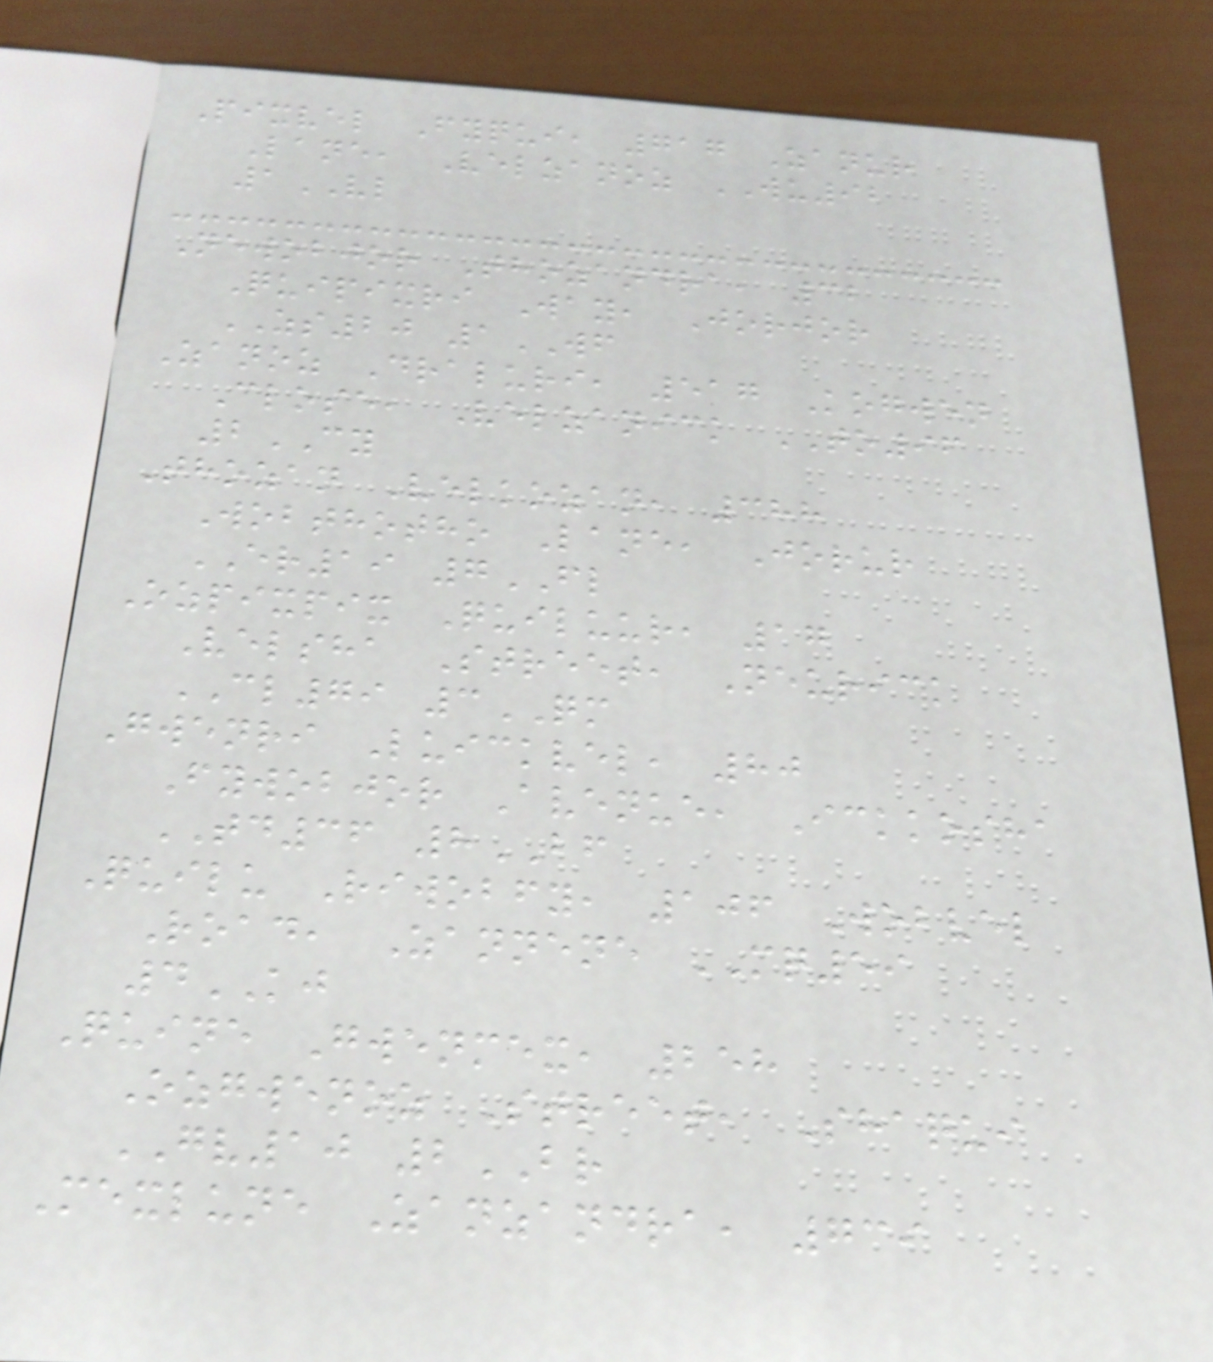Pixvel Fyqui, 717 Zanur
Lane, Velzanoz WU92
1VL
Newobjor Thozandra, 32
Quipixri Way, Jorjor
ZS20 1WF
Zanoz Draluri, 517 Kogwen
Close, Velzanick TO96
2CY
Thozan Velkozan, 388
Wobthotho Lane, Jorur
ER19 7FL
Ozpixpix Quiluur, 17
Velsha Street, Neurick
CL79 3QM
Gwenri Luickvel, 80
Fywobjor Avenue, Ickkosha
TD36 8BF
Quilu Riwobfy, 106 Wobvel
Road, Zannene MQ59
4KJ
Quine Gwenmex, 258
Ozgwenoz Street, Shaqui
GV10 2BR
Mexlune Zanzandra, 739
